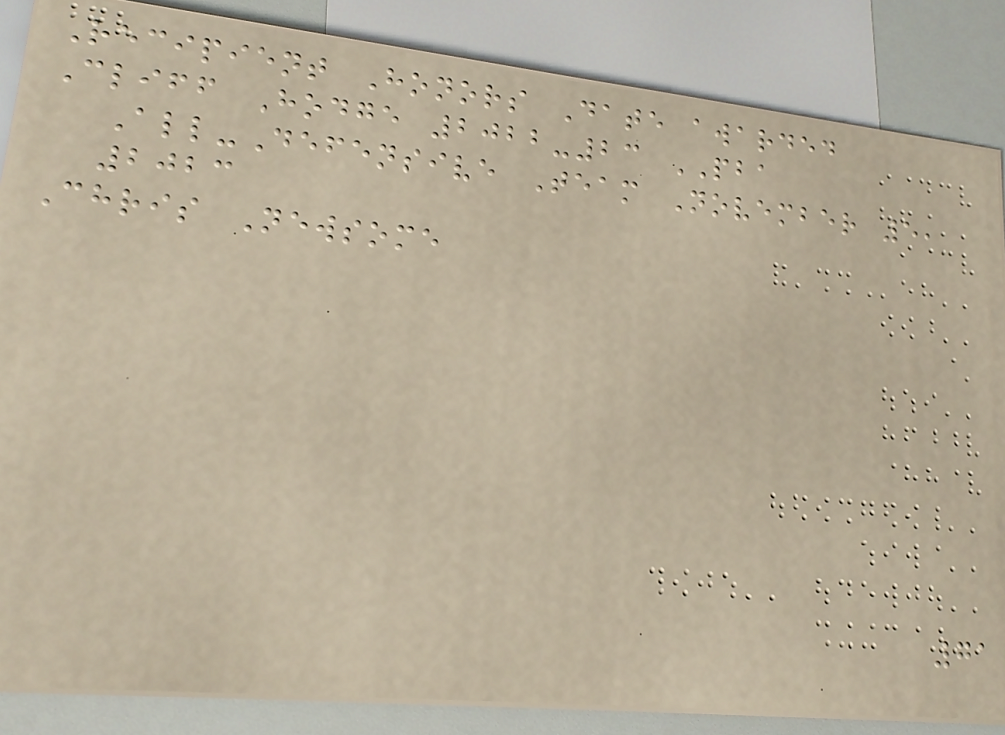Recipient Honors Date awarded
Cliff Hodge 2022-23 PBA
All-Defensive Team November 5,
2023
Chris Newsome
71
